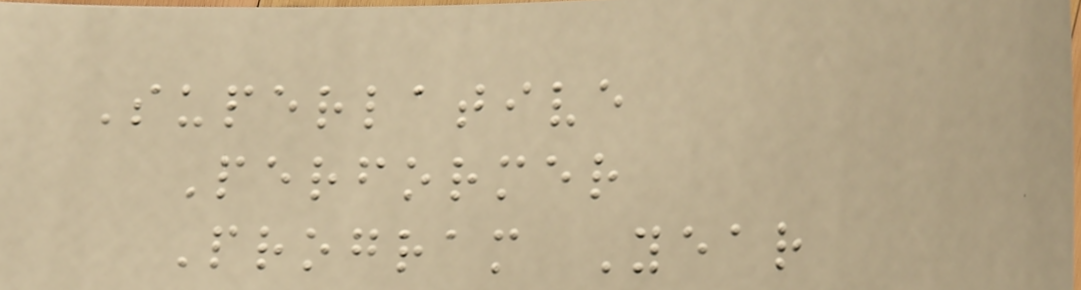Superlative
Performer
Program Year
